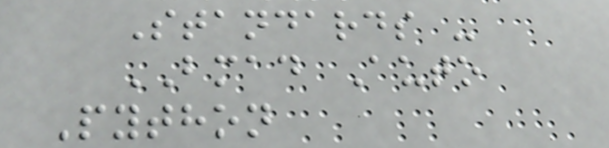Standards -
BMAD Auto
Python
